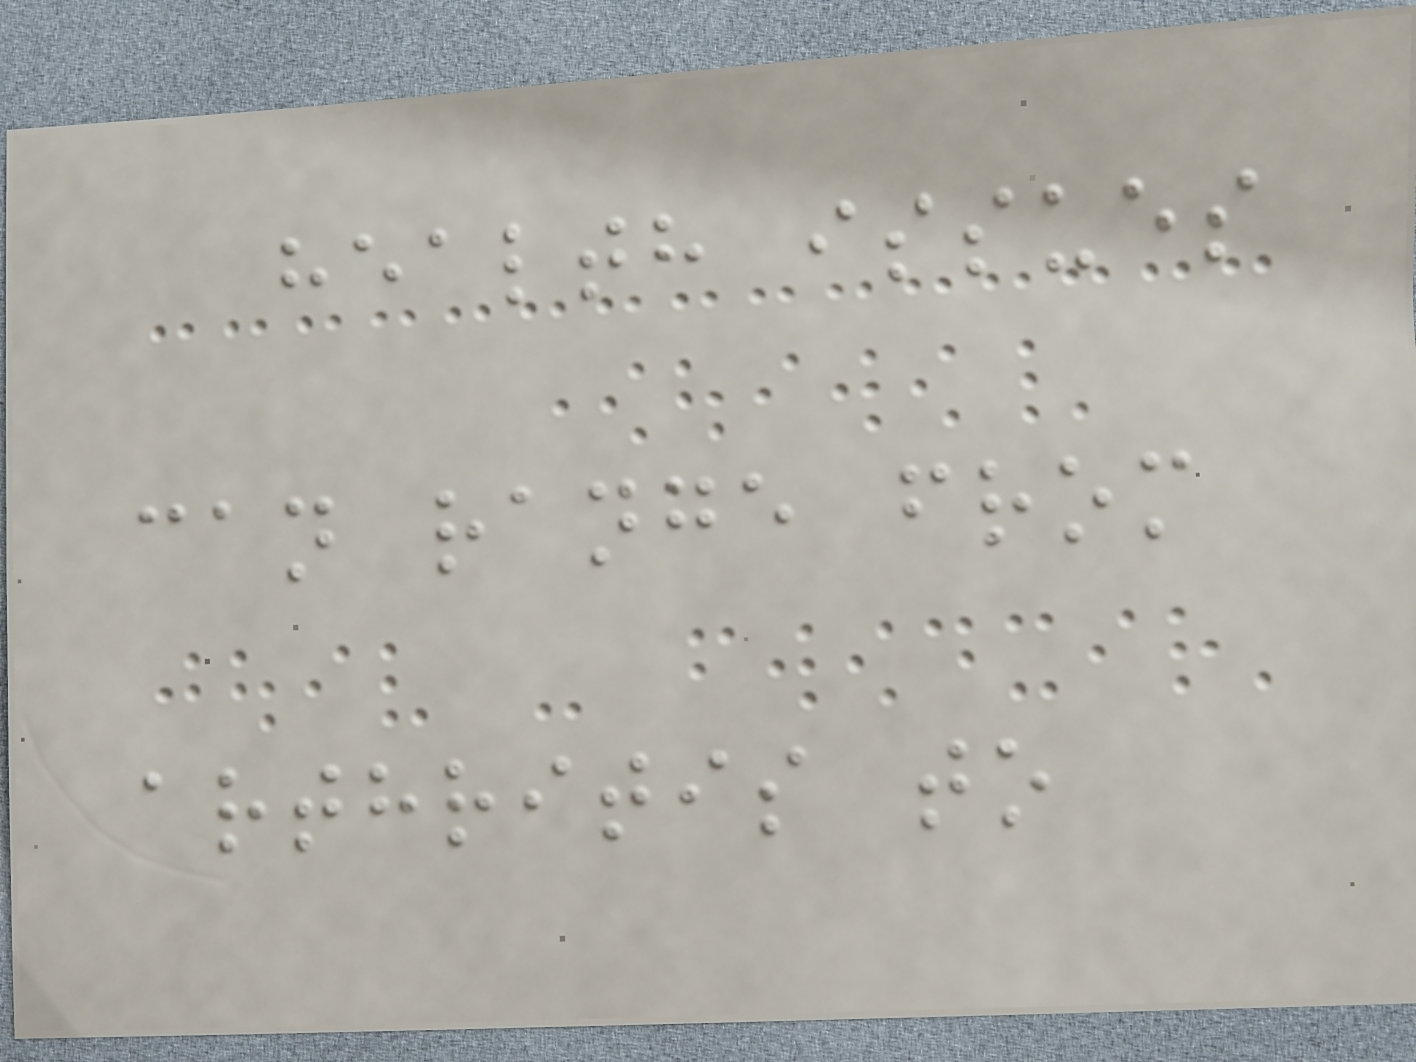health issues
can range from
arthritis to
